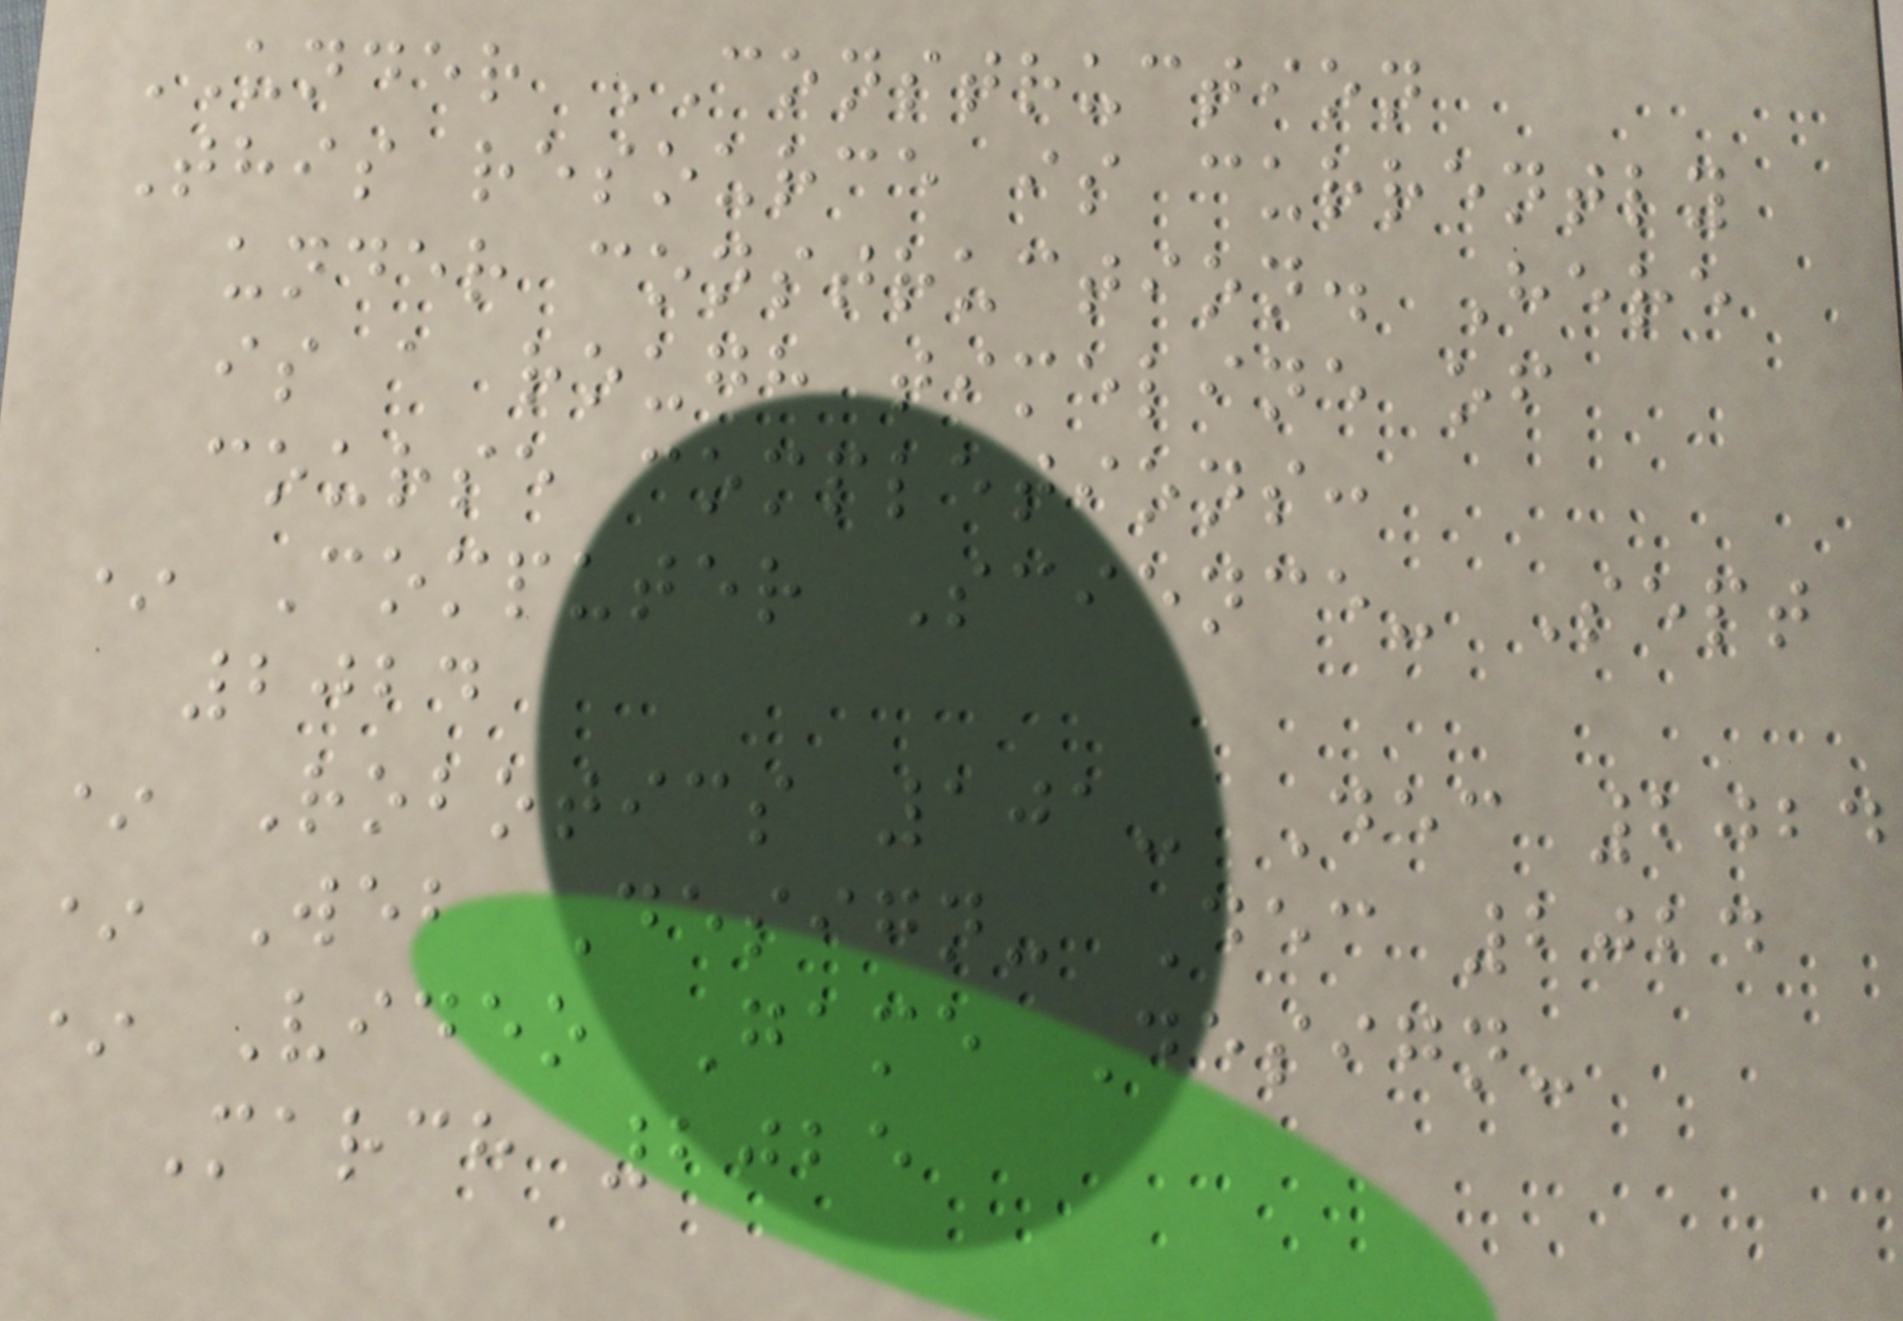UNDER CONSTRUCTION
This resource is currently
under construction. Here
is a rough timeline of
course completions:
* Computer Science- Sept
2024
* Robotics 101- Dec 2024
* Web Design- Dec 2024
* Video Game Design-
March 2025
